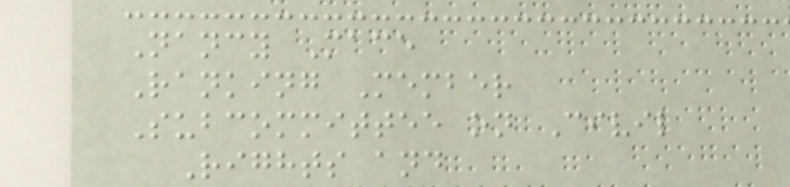Nancy Mace
Ranking Member
Subcommittee on Civil
Rights and
